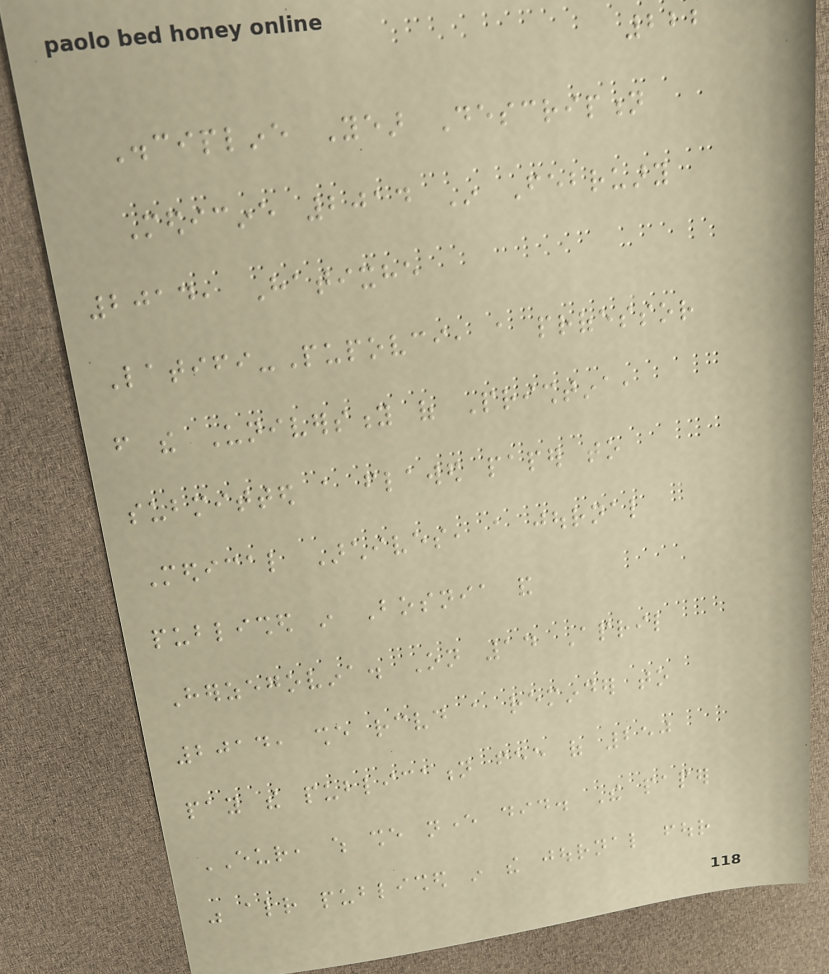222
Discipline Year Description
Medicine 2014 In February
2014, Hatixhe
Latifi-Pupovci, a professor
from the University of Prishtina,
submitted a flawed paper to
Medical Archives, a journal
published in Bosnia and
Herzegovina. On 14 April
2014, she received a reminder to
pay the publication fee of 250
EUR, which she never did. The paper
was already published in the journal four
